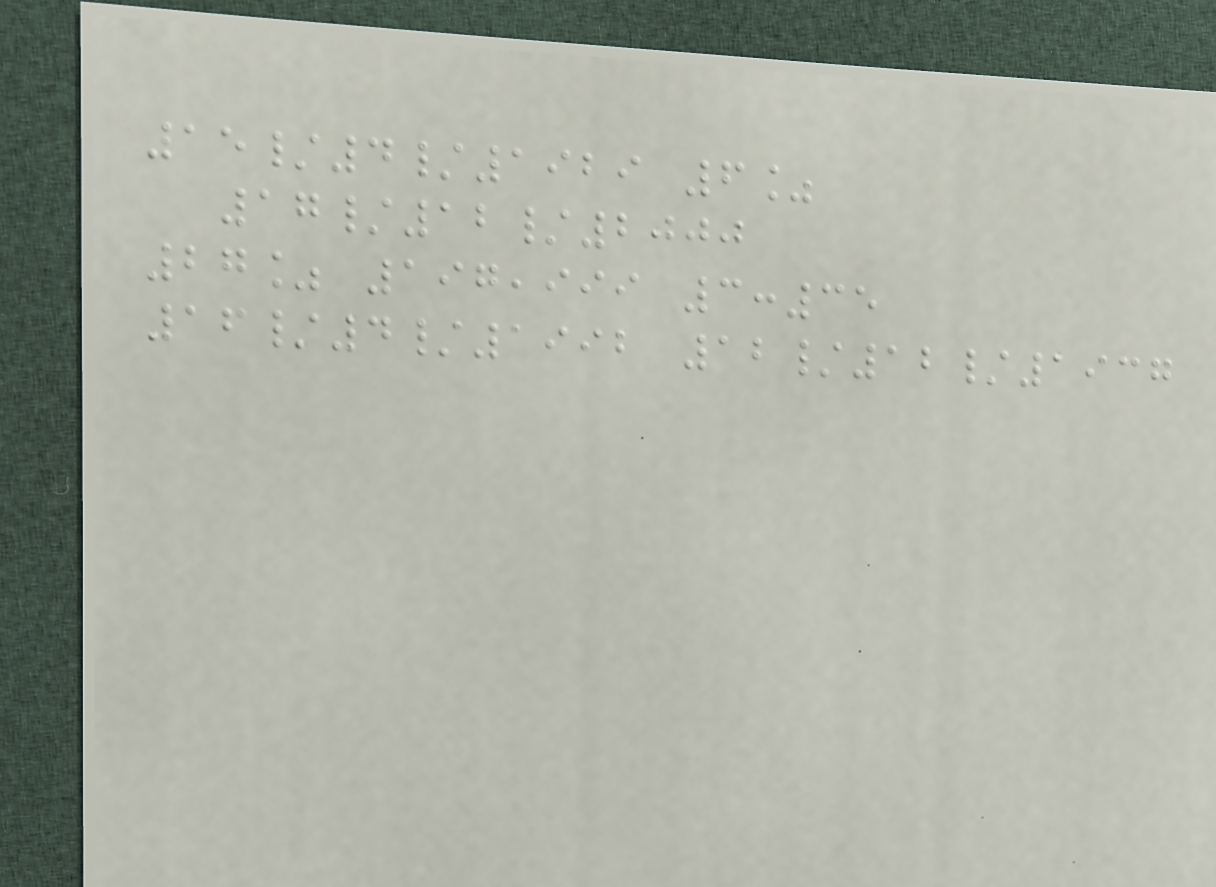15/4/1929 6%
17/12/2000
27% 197,999 3:35
16/4/1992 12/12/1937
